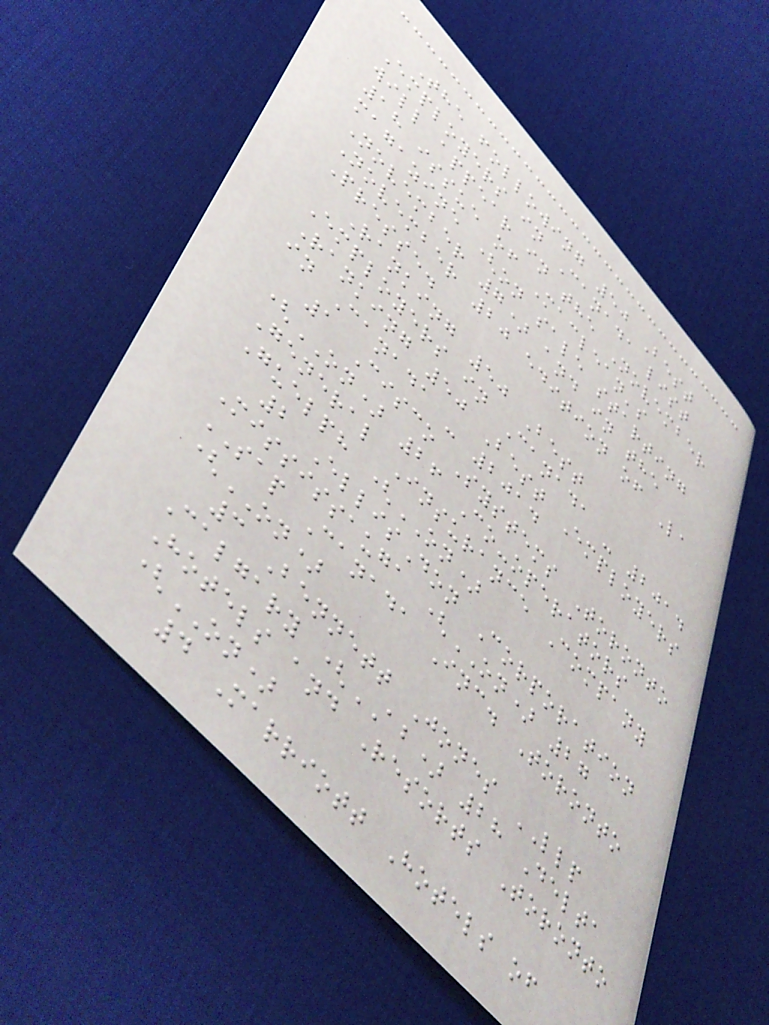The following 50 Best
Employers in Canada list
will appear in the November
18 issue of Maclean's
magazine (on sale starting
November 7) and in the
November 20 edition of La
Presse.
Ranking 50 Best
Employers in Canada - 2014
Ranking 50 Best Employers
in Canada - 2014
1 Cisco Systems Toronto
(ON) 26 Co-operators
General Insurance Company
Guelph (ON)
2 EllisDon Corporation
Mississauga (ON) 27
SAP Canada Inc. Toronto
(ON)
3 Bennett Jones LLP
Calgary (AB) 28 Delta
Hotels and Resorts Toronto
(ON)
4 Marriott Hotels of
